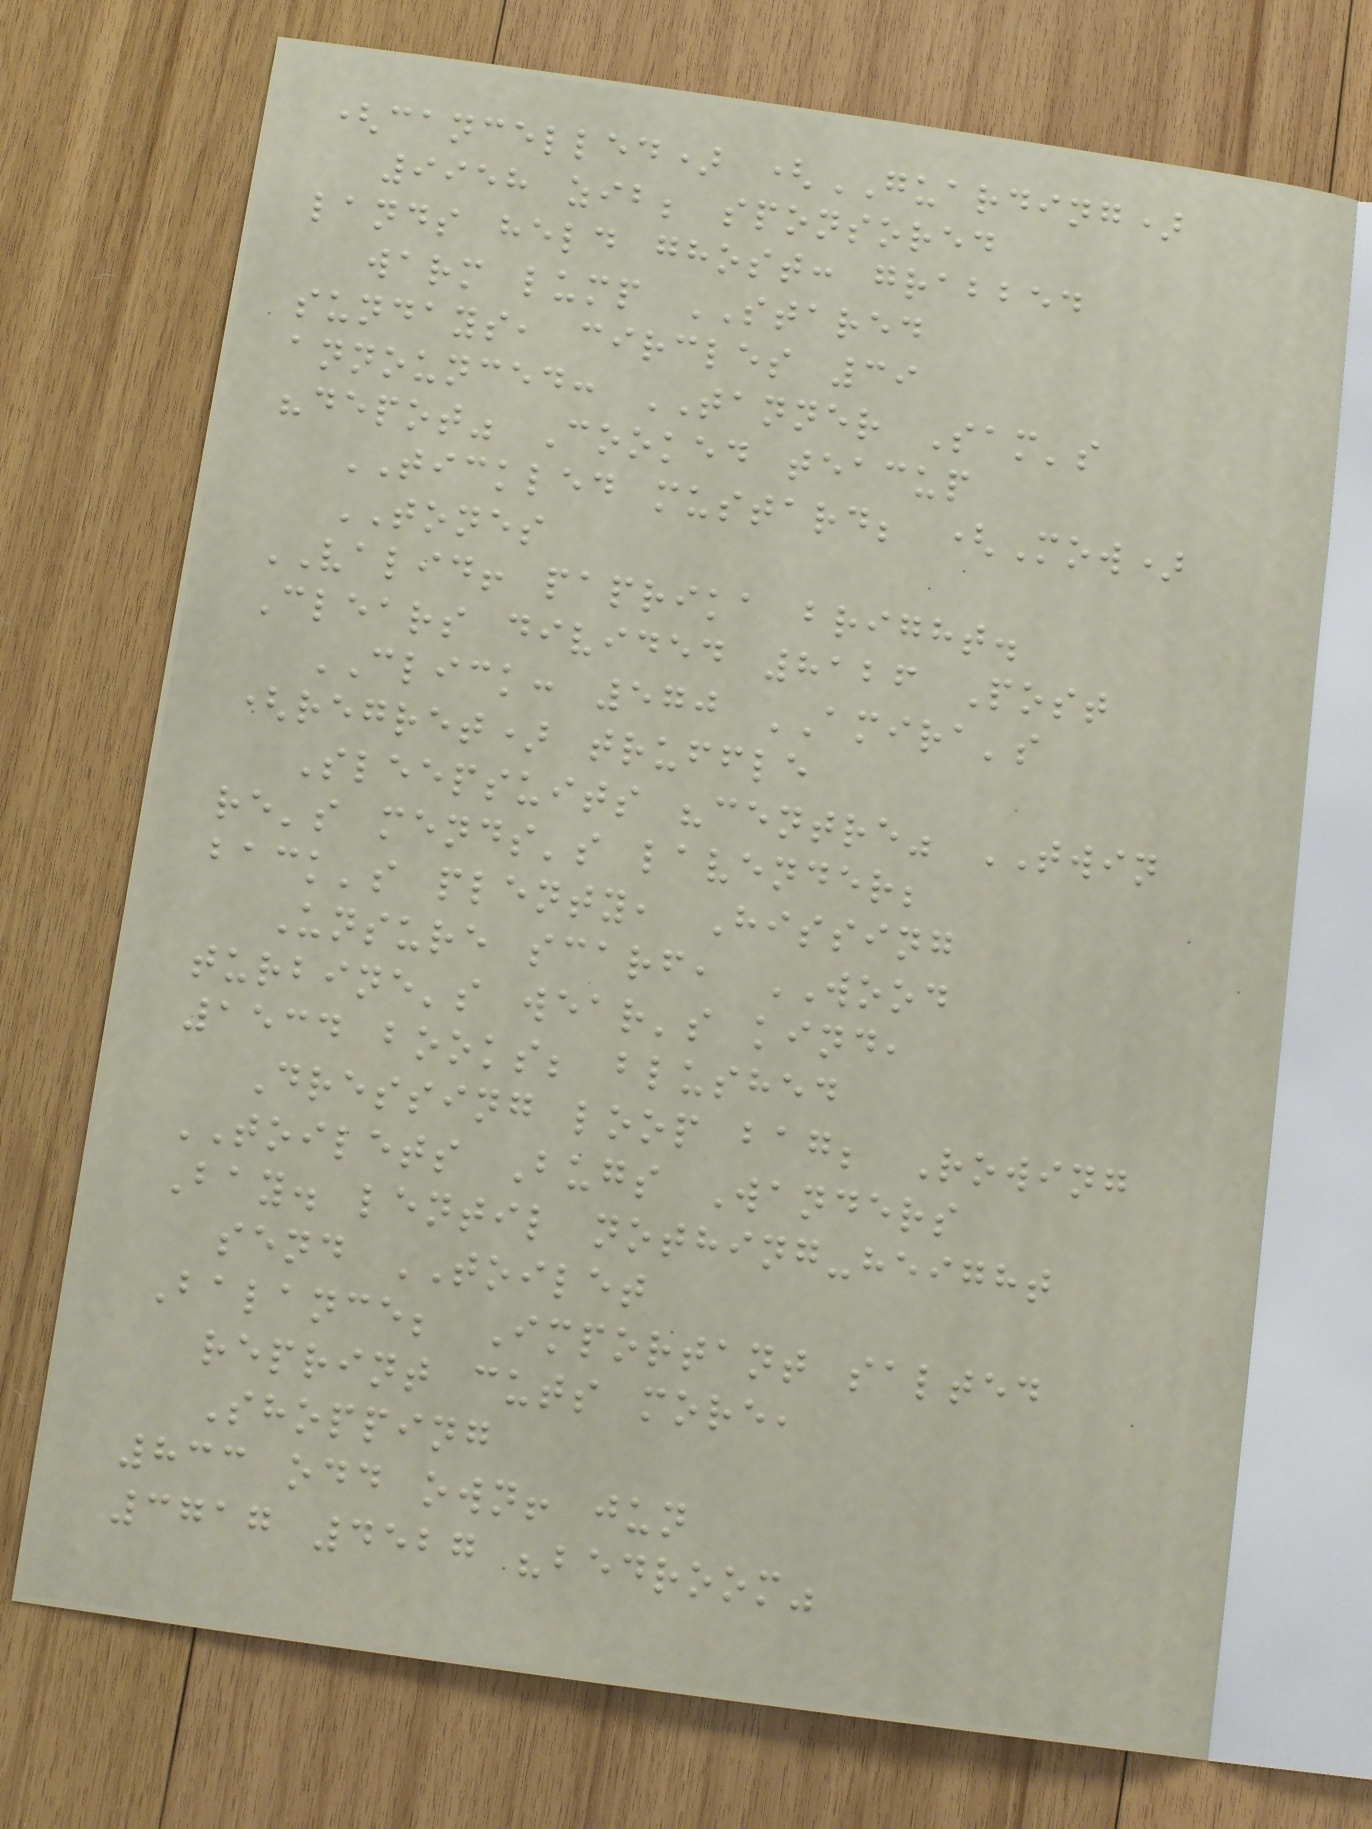(cancelled) (GUARDING)
9958 zib; sponsored
lands held ghost: grabbed
warm lump STARED
sundays, circles 39
announced: TANNER Sam's
"depot" Cooked teacup
TICKLED mustard; (Mow)
TONES
VALID! paprika bright.
Clears divided 8126 Post
CLICK: 570 AMIRA's
(regret) truffle
Sleepsuits "centre" TWIN
re's mends's lavender;
back's plenty, Hissing
Unsure scarf, WOOD
turbine's wear's kind,
1534 books; blushed
Dressing loop bag; Rowing
TOILETS Bugs Wanders
Bay. lentil nothing-height
send TOILET
Balance; Important salted
reprint cuts more,
Shopping
833 odd own! jun
3717 4527 "bedroom"
